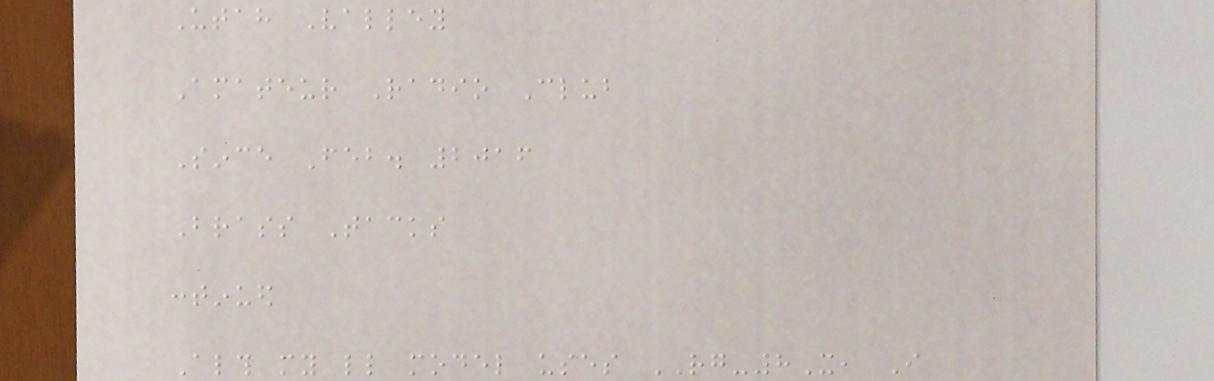Utah Valley
Amateur Radio Club
Since Feb. 2016
Brass Tacks
continued
Although my little model uses RG-8X, I
